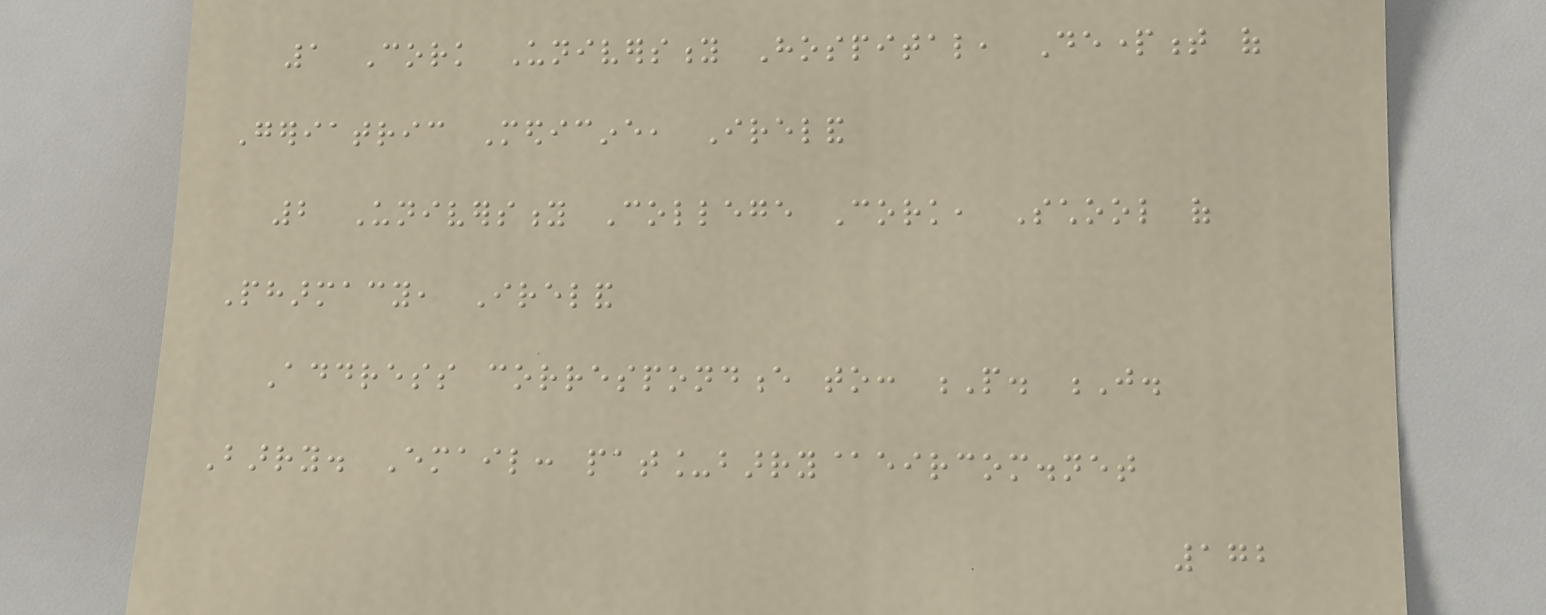1 Cork University Hospital, Department of
Geriatric Medicine, Ireland
2 University College Cork, School of
Pharmacy, Ireland
Address correspondence to: P. J.
Barry. Email: pat_barry@eircom.net
172
